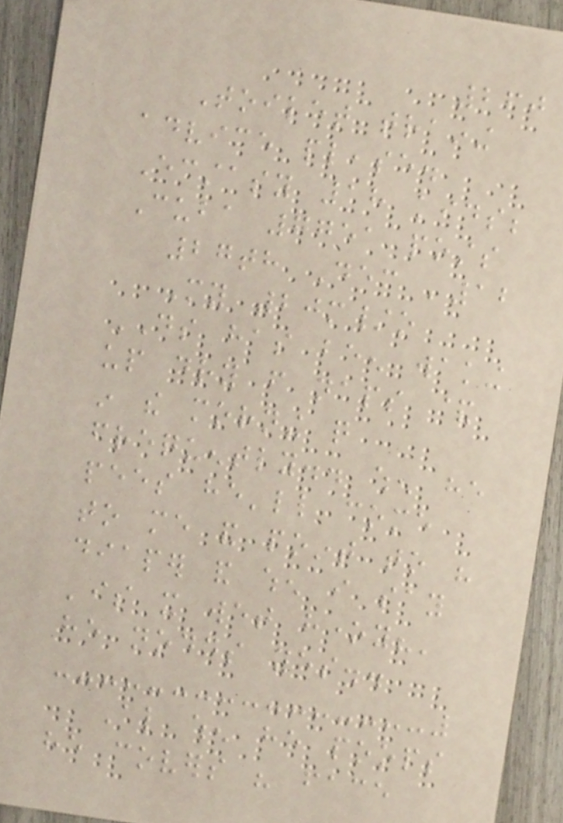260
Toilet training
advice please.
Ecstasy 18 kids;
Cuba 7751 posts
27th Dec '12
My 20m/o
DS has been waking
up dry from naps &
in the morning quite
frequently.. when he
pees he'll come
to me and point to his
diaper and when i say
'is it wet honey?'
he nodds yes..
Also when he poops
he covers his face
